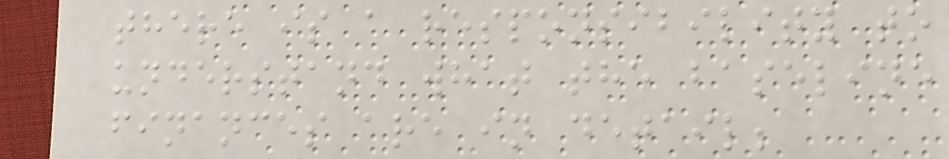there is a responsibility to
understand what the baseline
finances are in detail;
